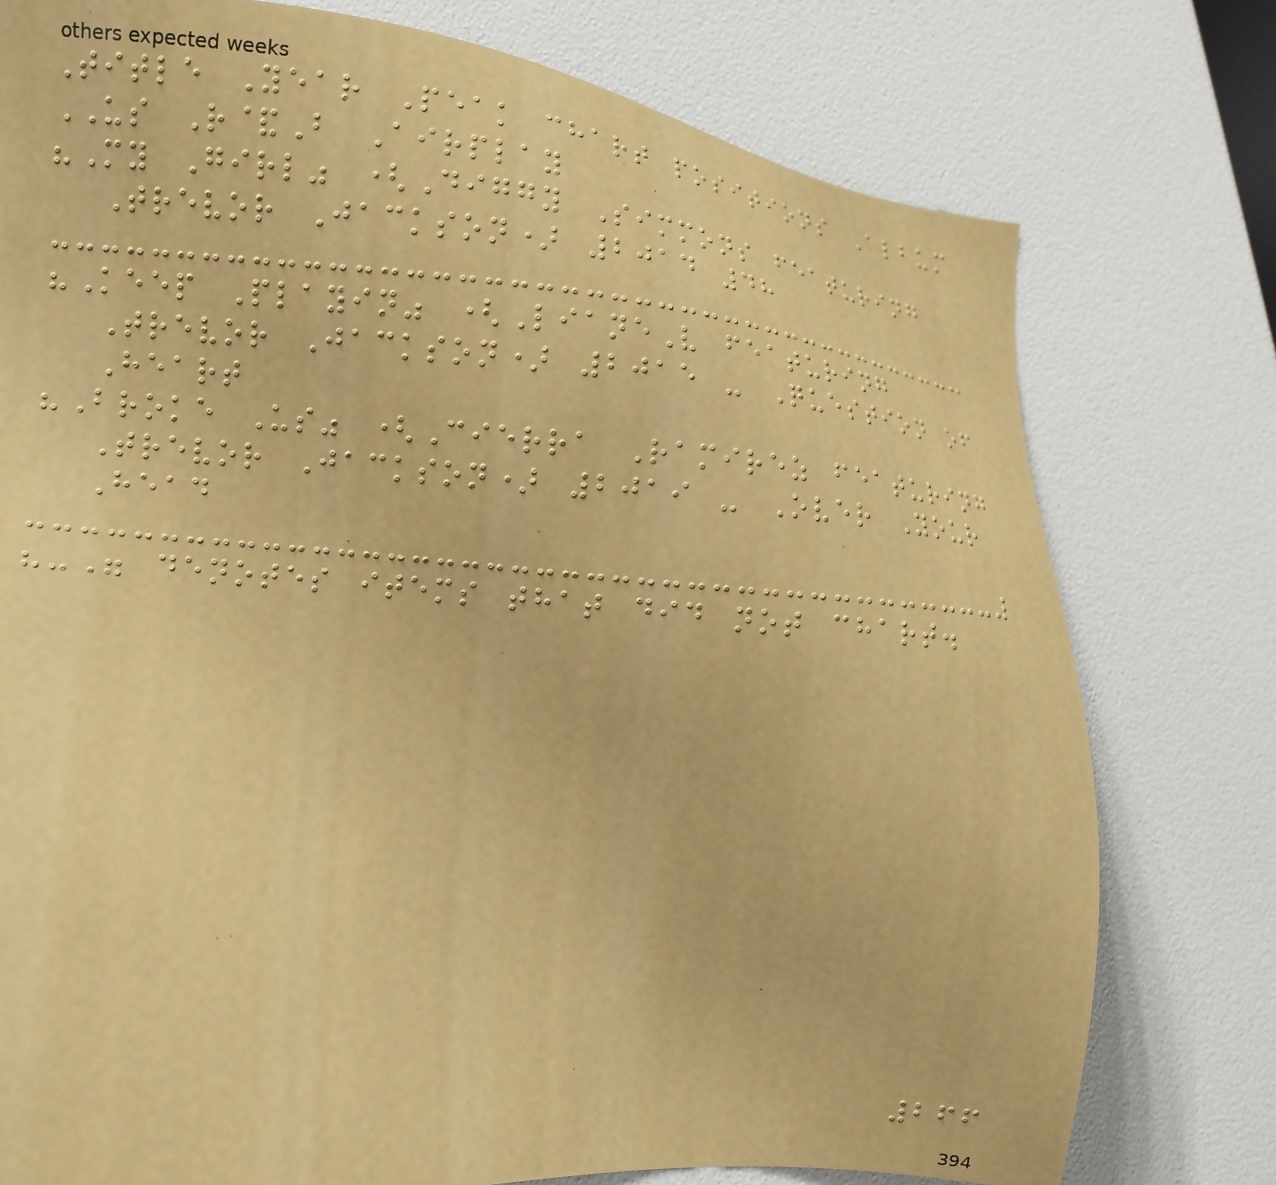Title Year Peak chart positions Album
US R&B Airplay
"My Girl" (Diggy Simmons featuring
Trevor Jackson) 2014 48
"Keep Playin" (LianeV featuring
Trevor Jackson) 2015 - Question of
Heart
"Broke Us" (Cierra Ramirez featuring
Trevor Jackson) 2019 - Over Your
Head
"-" denotes items that did not chart.
266
